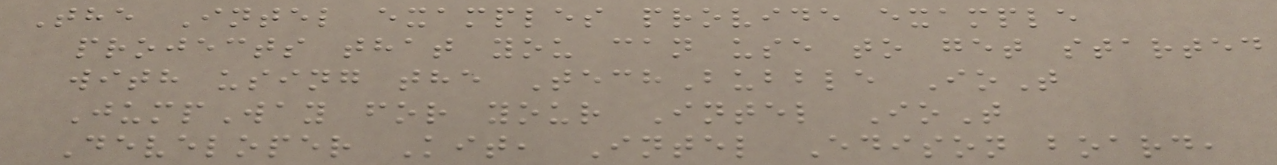The Intel examples provide example
projects that you can use to get started
with using the TechBubble IoT
JumpWay for your Intel IoT
Developer Kit, Intel Edison board,
